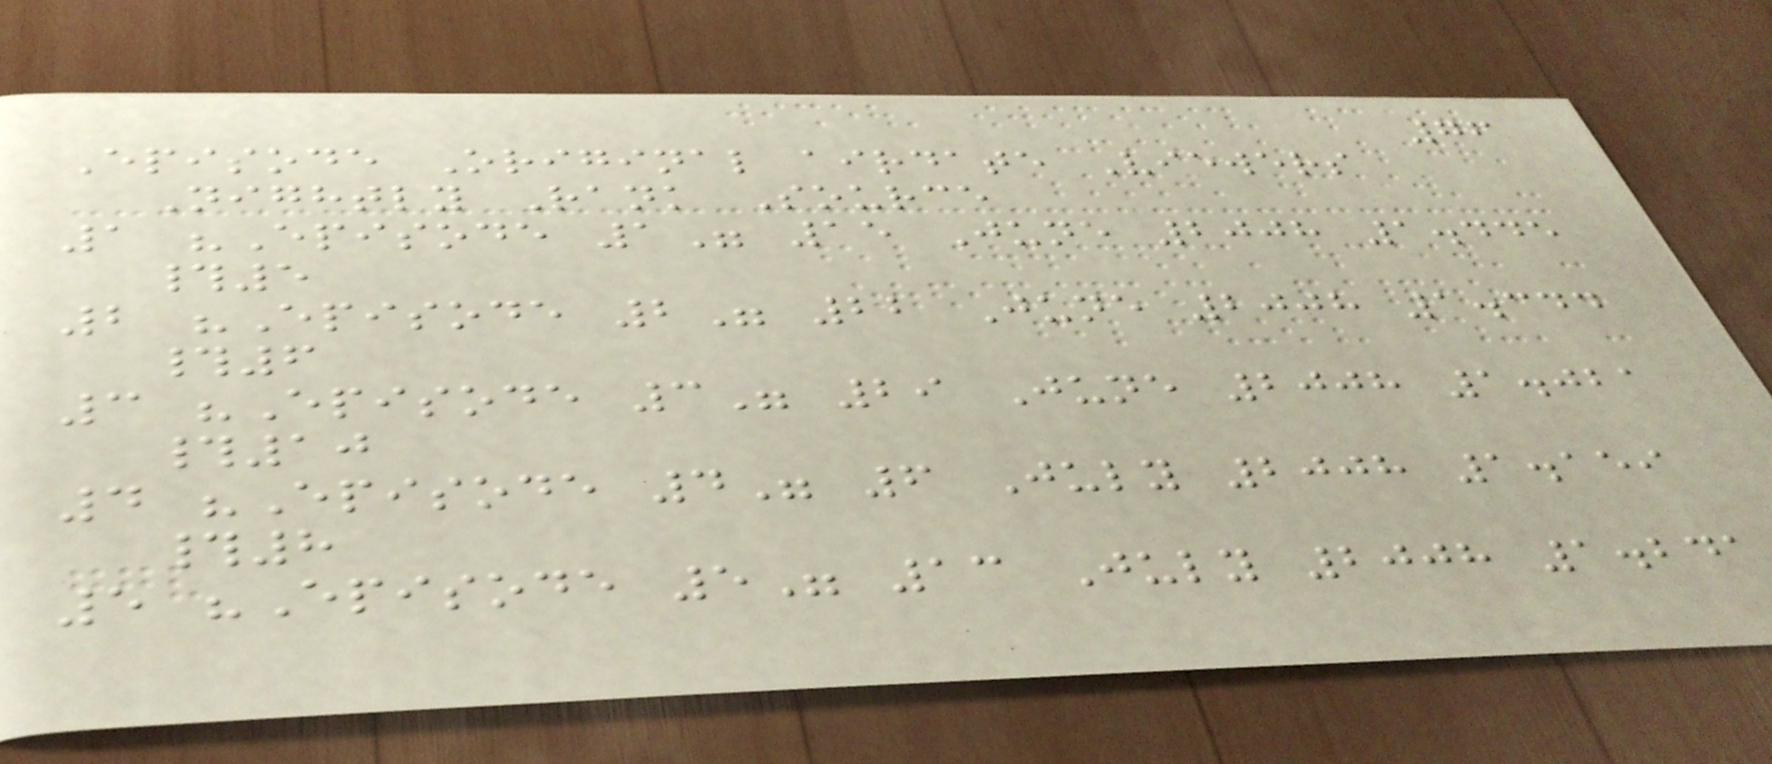76
Episode Original airdate Viewers
Nightly Rank Source
1 "Episode 1" 15 June 2008 1.445
#5
2 "Episode 2" 22 June 2008 1.344
#6
3 "Episode 3" 29 June 2008 1.021
#10
4 "Episode 4" 6 July 2008 1.159
#8
5 "Episode 5" 13 July 2008 1.241
